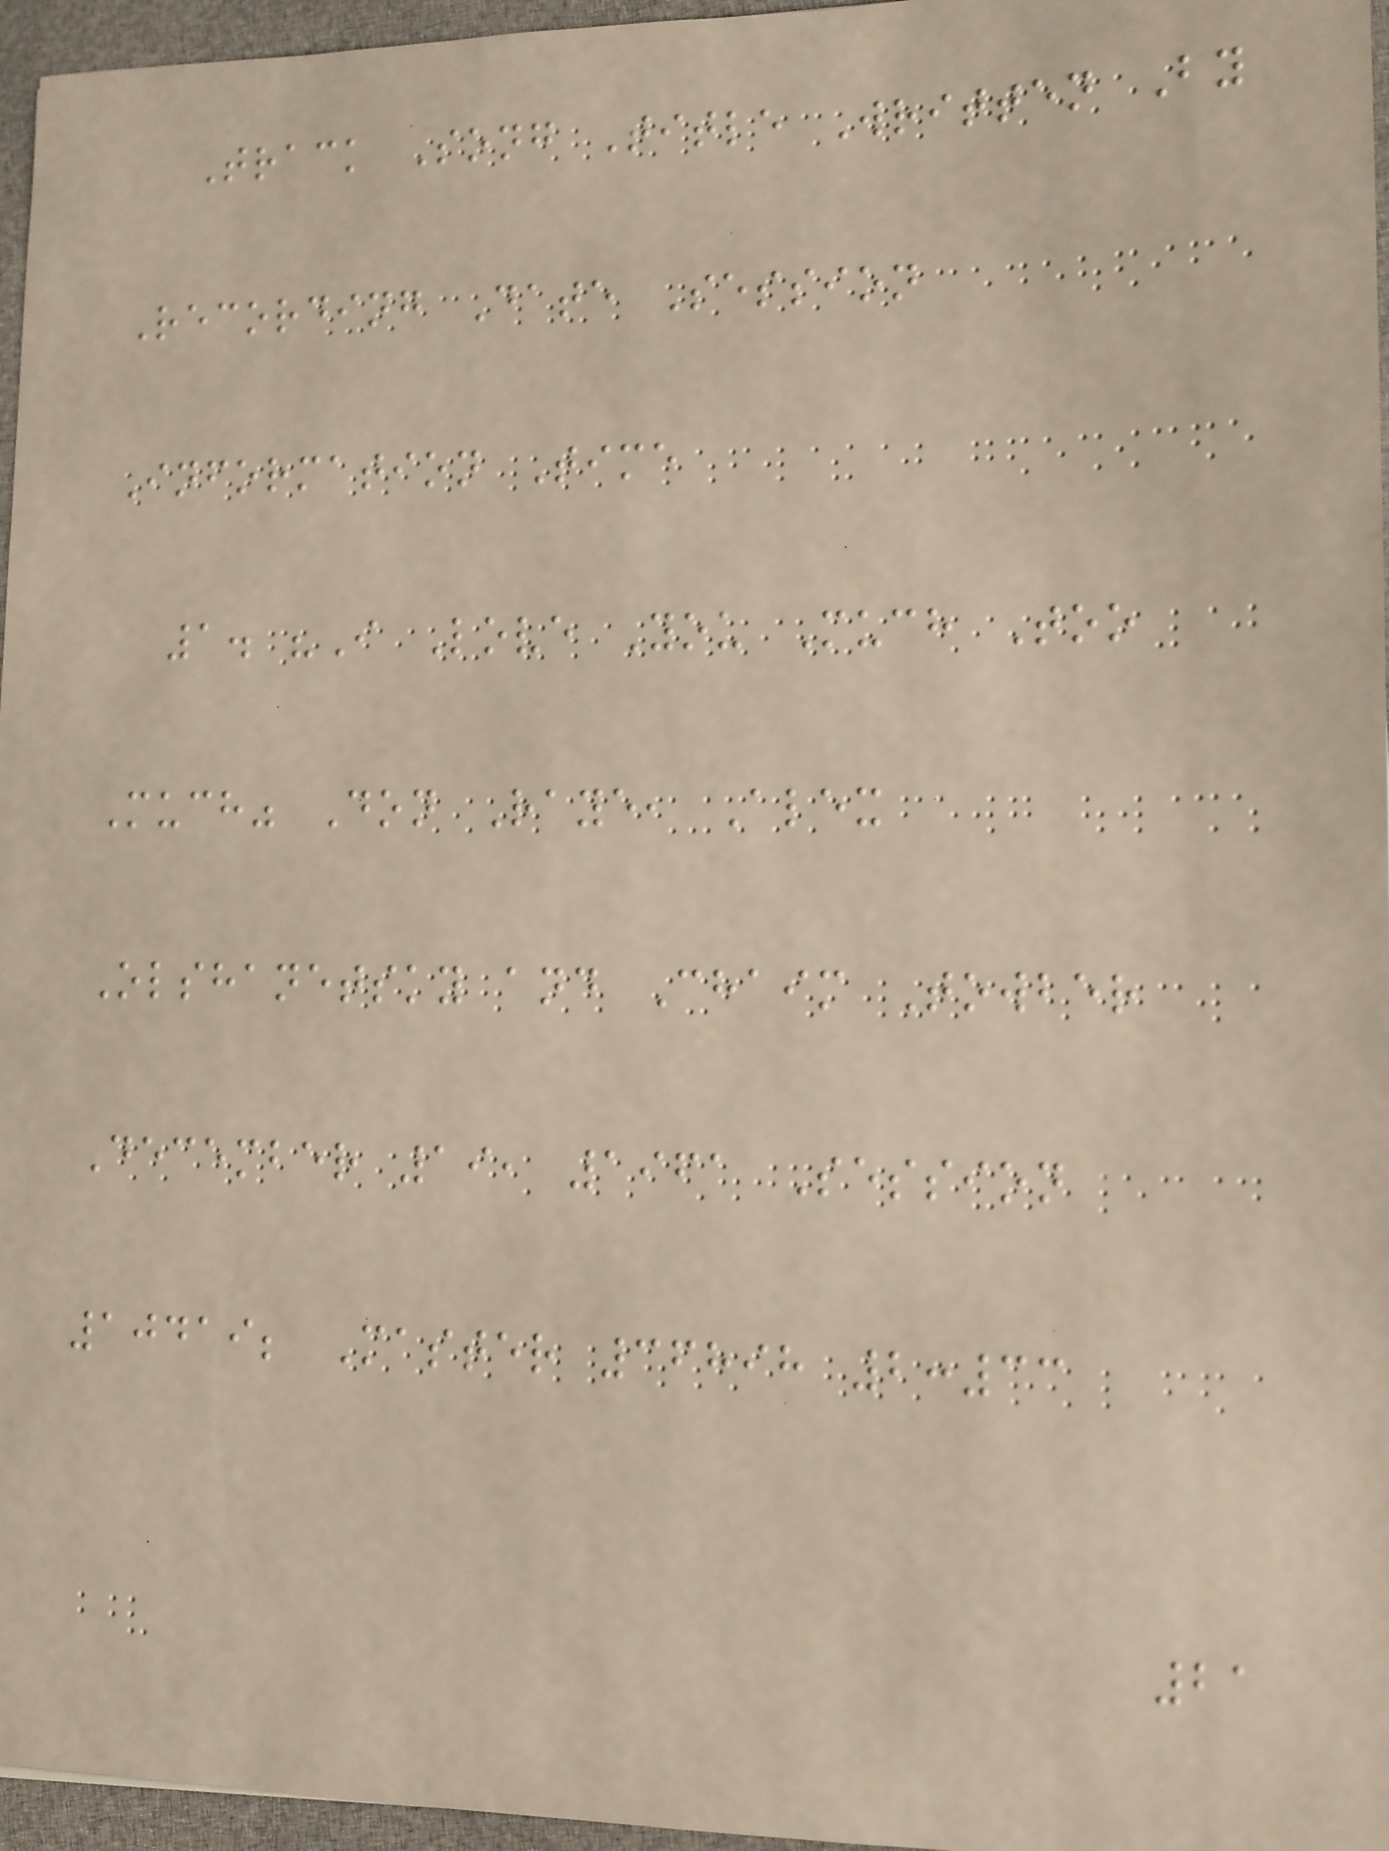Track Song Title Written By
Recording Date Session
Information Time
1. "I Love You Much Too
Much" Don Raye, Alex
Olshanetsky and Chaim Towber
December 19, 1961 Session
10419; Master 36898 2:33
21
